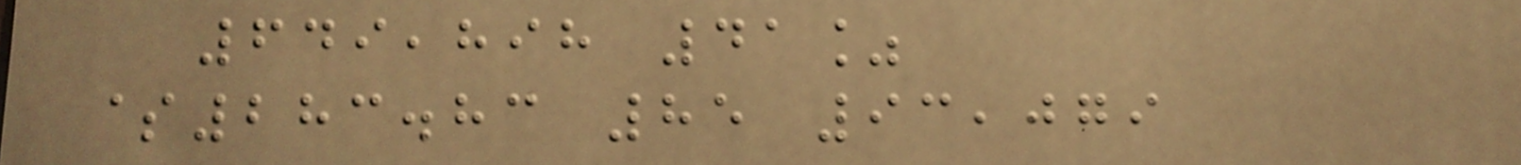649,898 41%
$283.83 85 93,079
